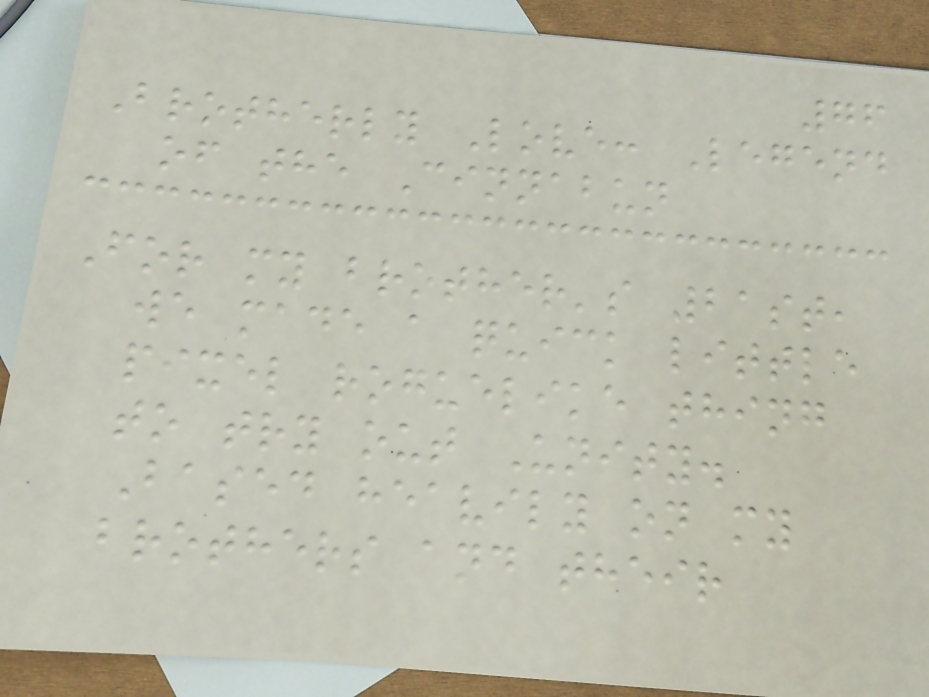76
Brotherly Love: Legend
of the Cinnabun
For my brother's 21st,
we made a quick little
pixel roguelike thing
to try out Unity.
Based heavily on my
brothers and their
